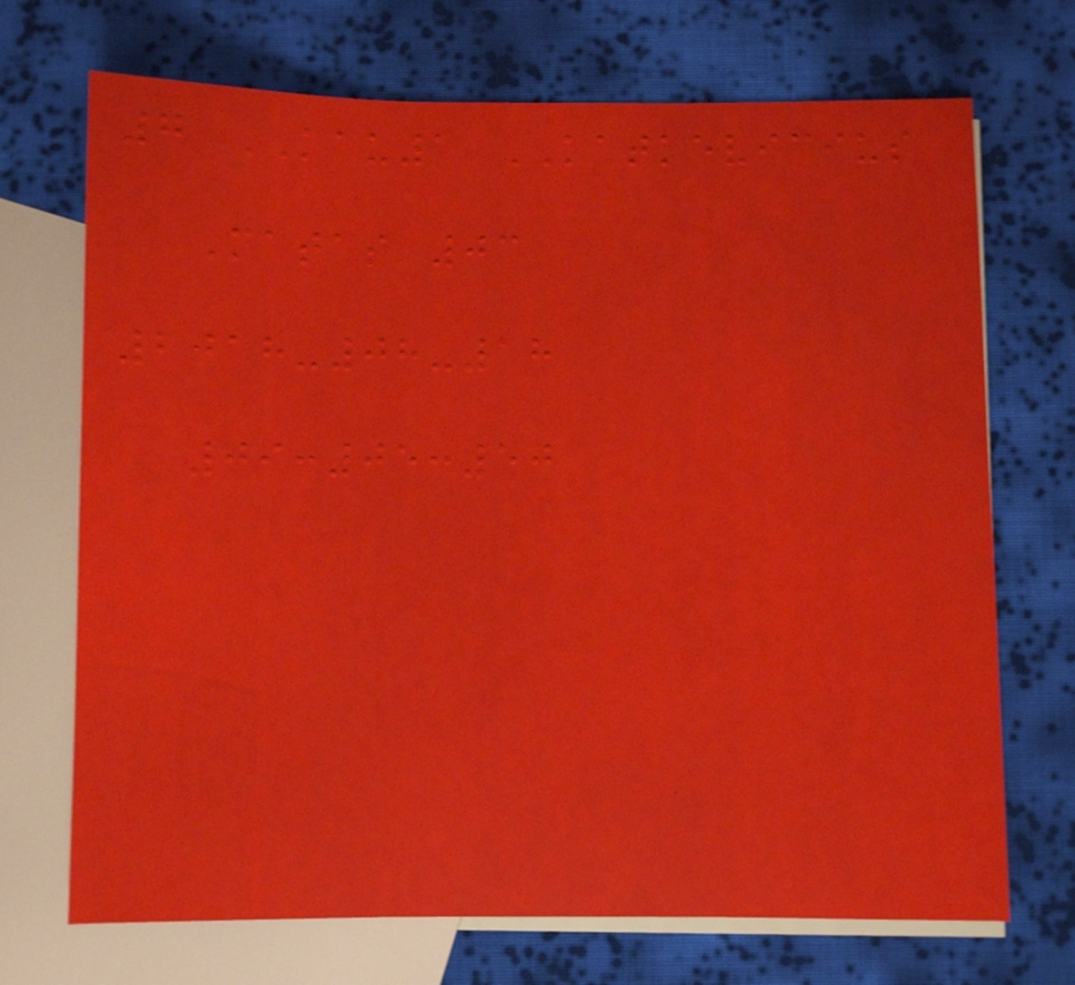7 KAU1 KATKEVICIUS
Matas 03
2018-08-18
09:05:50
